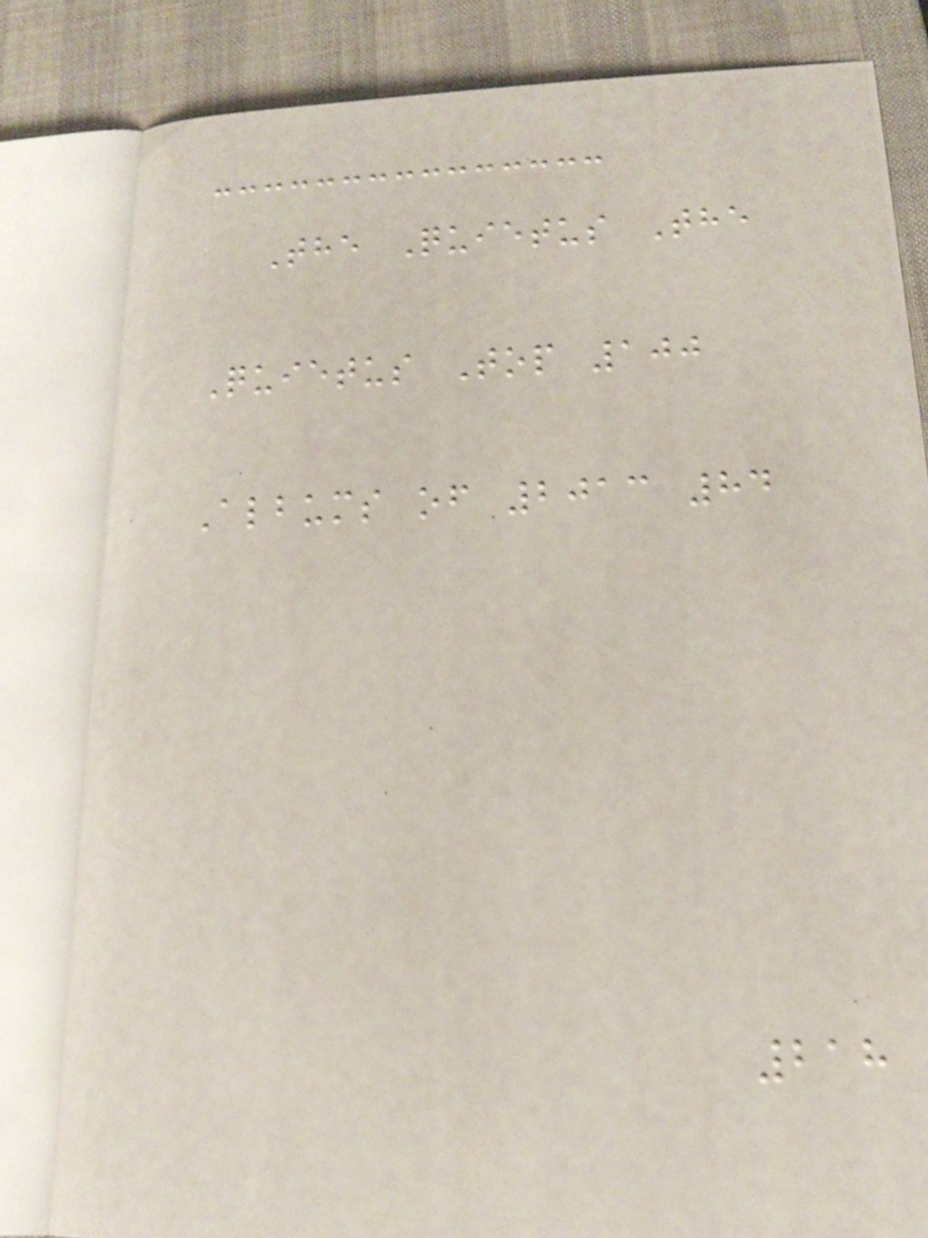The Quietus The
Quietus Top 100
Albums of 2013 84
218
